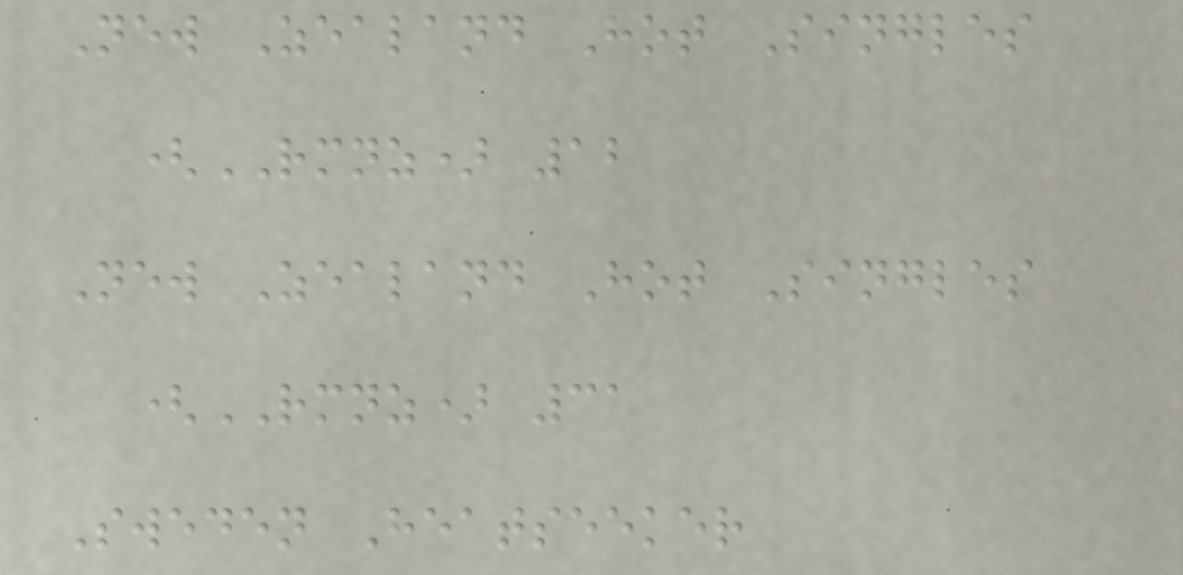New Zealand Hot Singles
(RMNZ) 12
New Zealand Hot Singles
(RMNZ) 31
Sweden Heatseeker
